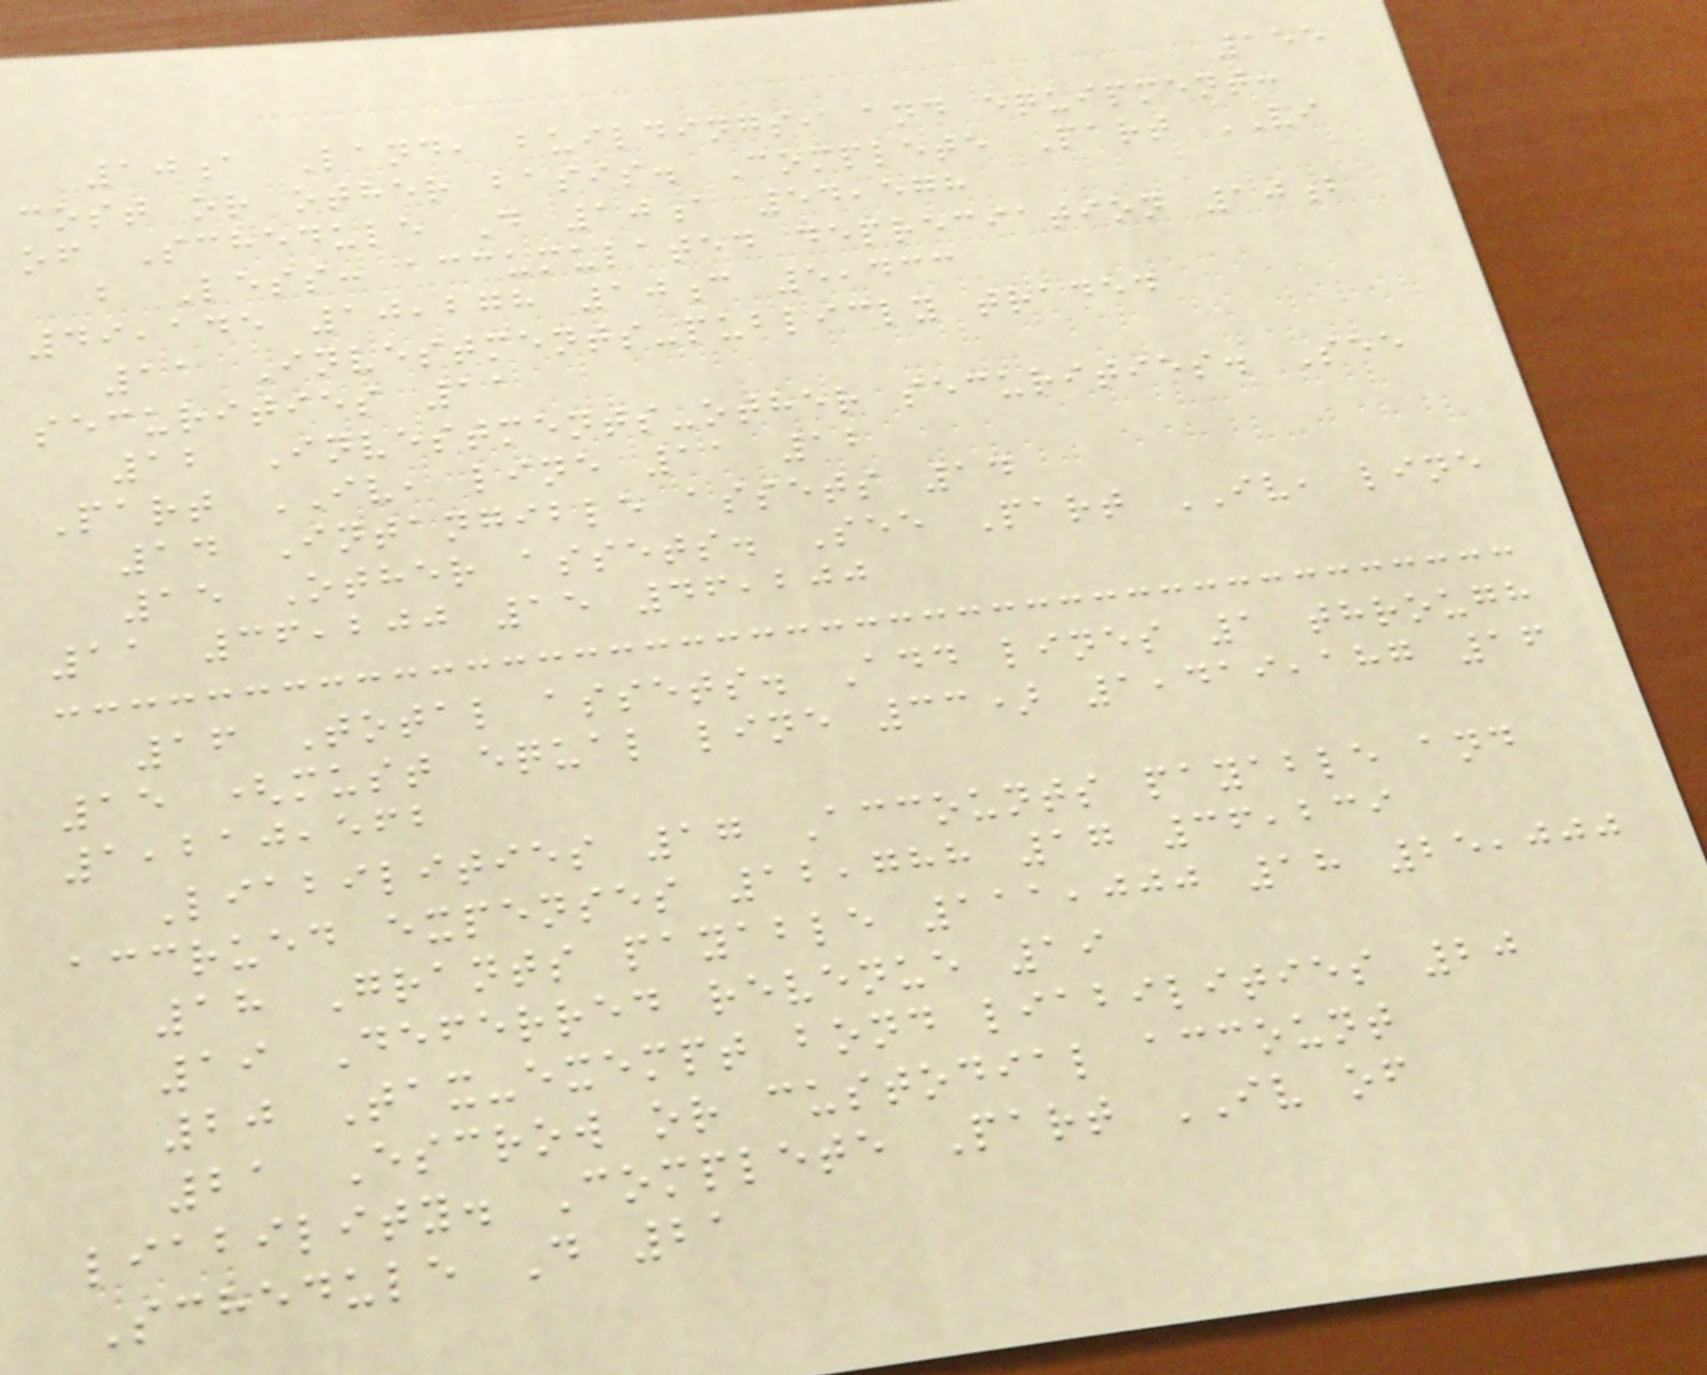155
10a Land, buildings, and equipment:
cost or other basis. Complete Part VI
of Schedule D 10a 54,578
b Less: accumulated depreciation 10b
49,145 10,278 10c 5,433
11 Investments-publicly traded
securities 11
12 Investments-other securities. See
Part IV, line 11 12
14 Intangible assets 14
15 Other assets. See Part IV, line
11 36,200 15 46,200
16 Total assets. Add lines 1 through
15 (must equal line 33) 1,419,187 16
1,210,562
Liabilities 17 Accounts payable and
accrued expenses 12,788 17 36,239
18 Grants payable 111,000 18 25,000
19 Deferred revenue 19
20 Tax-exempt bond liabilities 20
21 Escrow or custodial account
liability. Complete Part IV of
Schedule D 21
